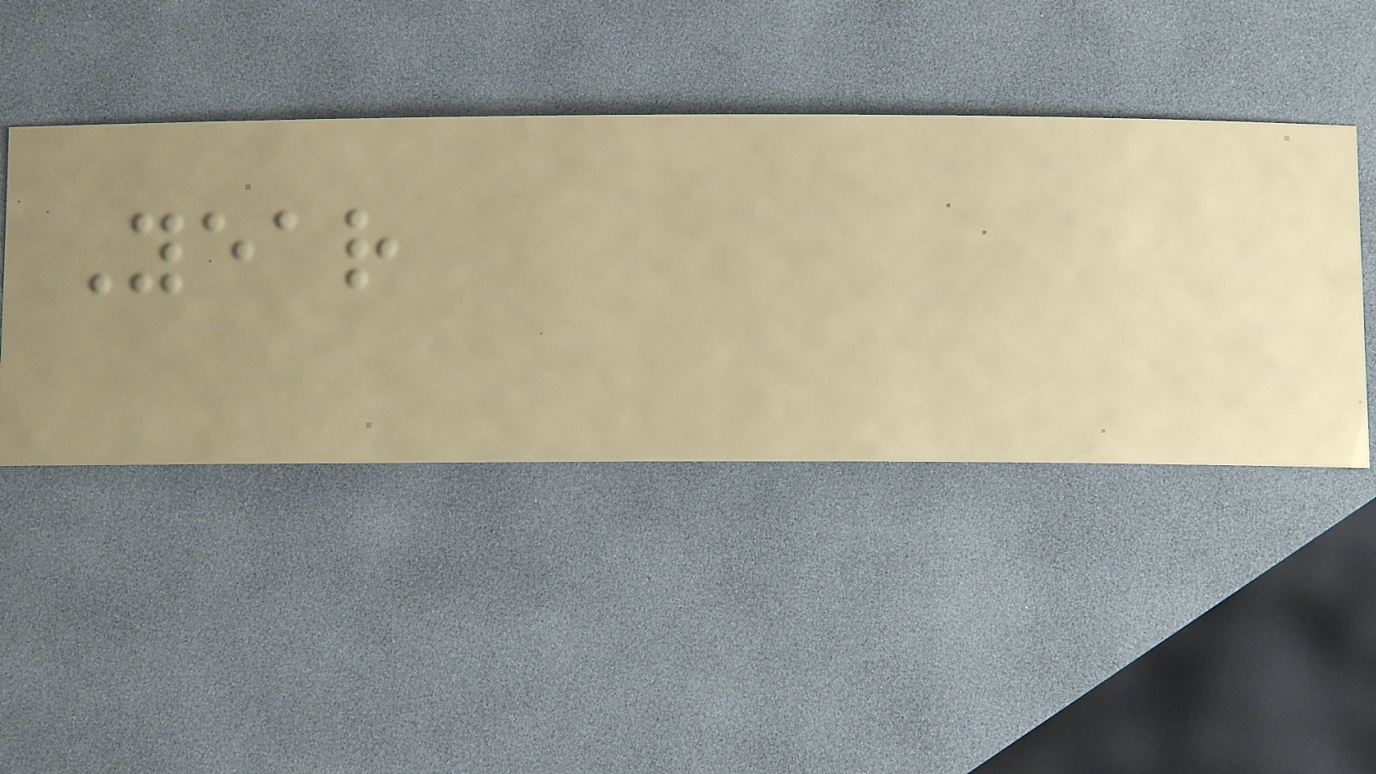Year
